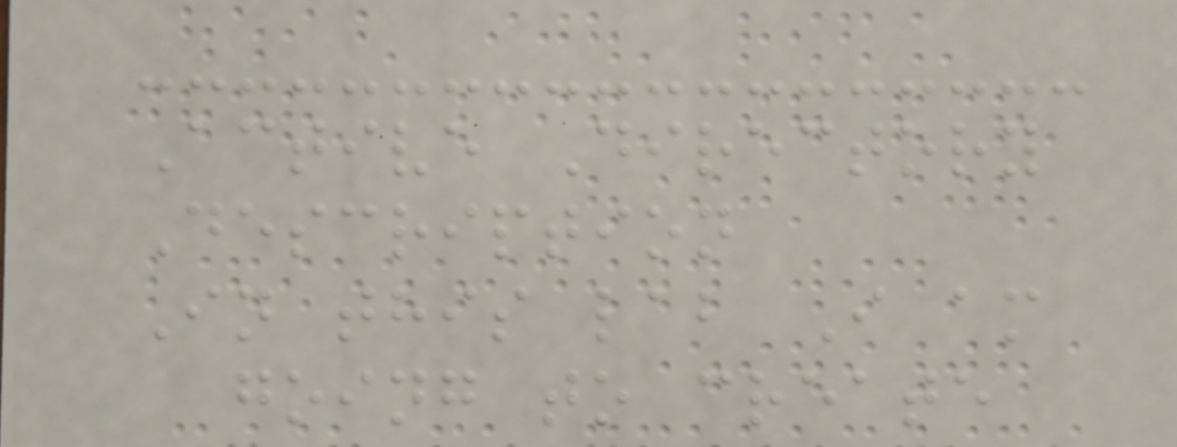Active Directory
Description
In this lab I am
going to create
